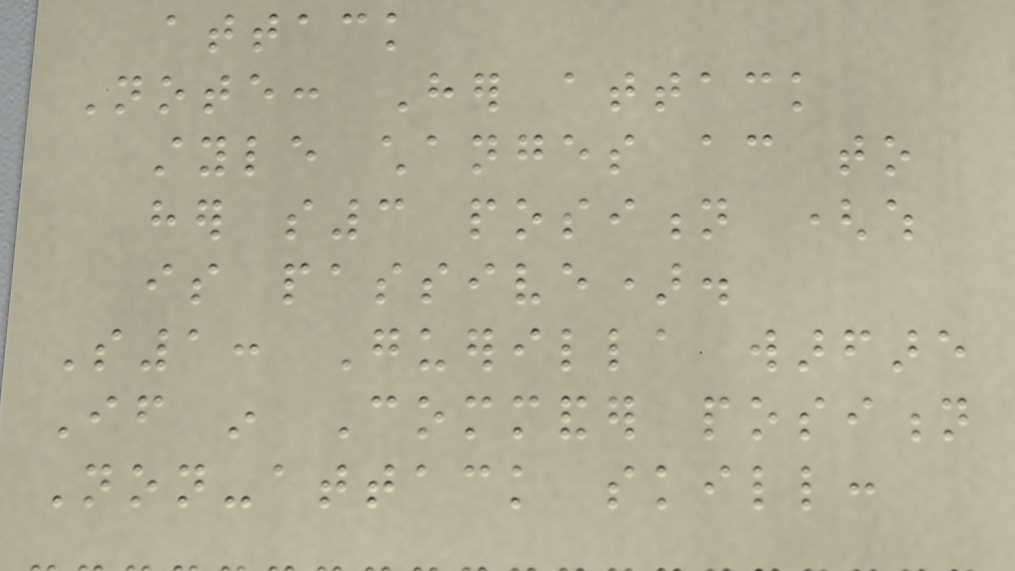attack
Note: Her attack
style changes according to
her s3 position (which
is passive).
S1: Guerilla warfare
If in Commander position
Non-attack skill:
